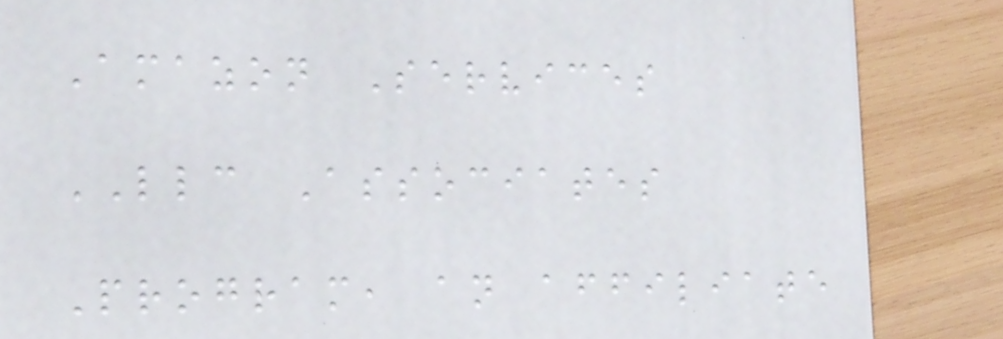Amazon Services
LLC Associates
Program, an affiliate
